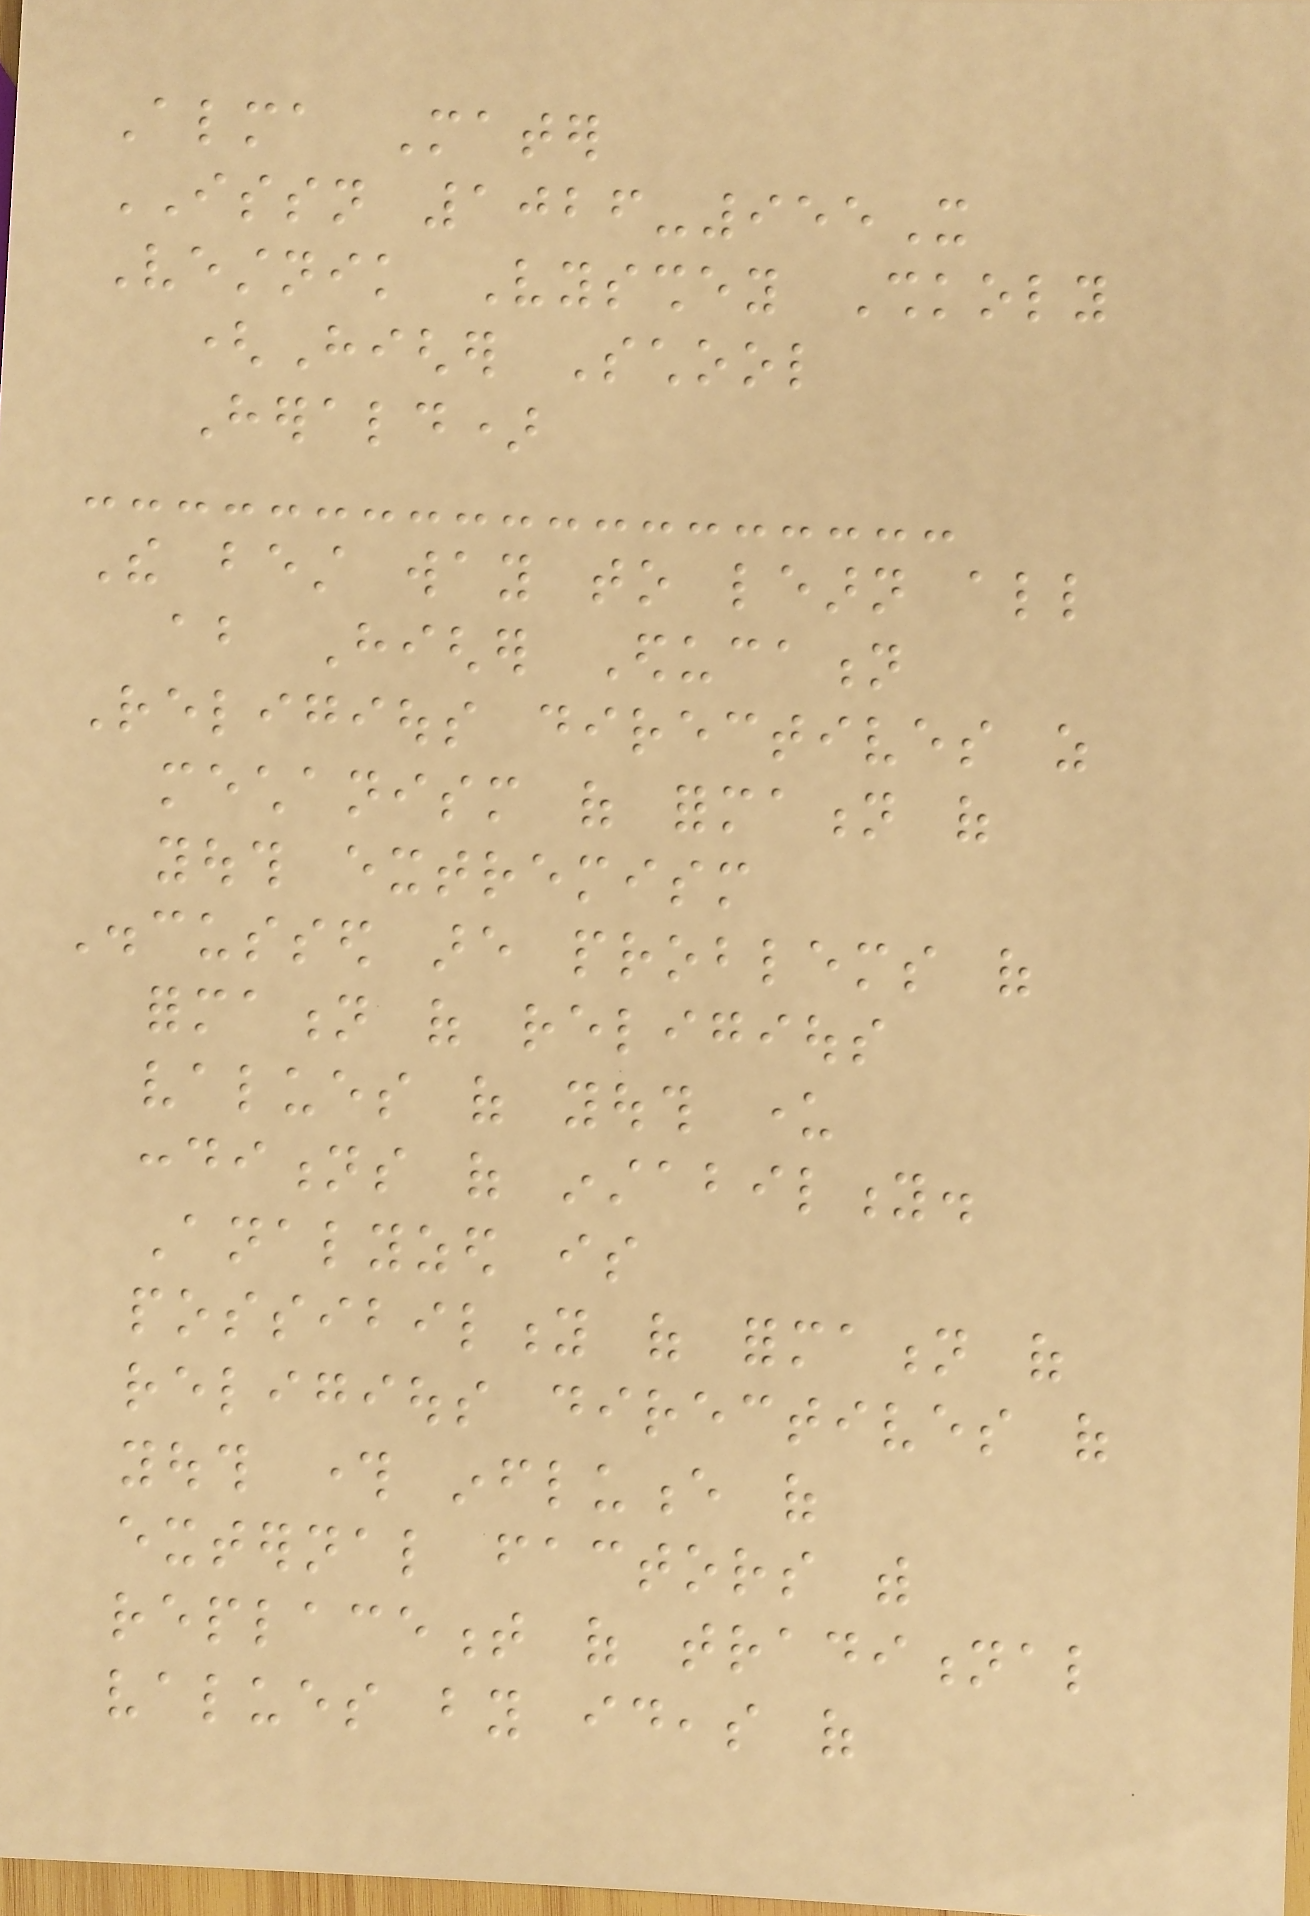Alma Mater
ISSN 1026-955X
Vestnik Vysshey Shkoly
(Higher School
Herald)
The best way to learn all
about Higher Education
Religious directives as
mechanism of formation of
youth extremism
Discussed are problems of
formation of religious
values of youth under
conditions of instability.
Analyzed is
possibility of formation of
religious directives of
youth through influence of
external factors with
replacement of traditional
values by ideas of
